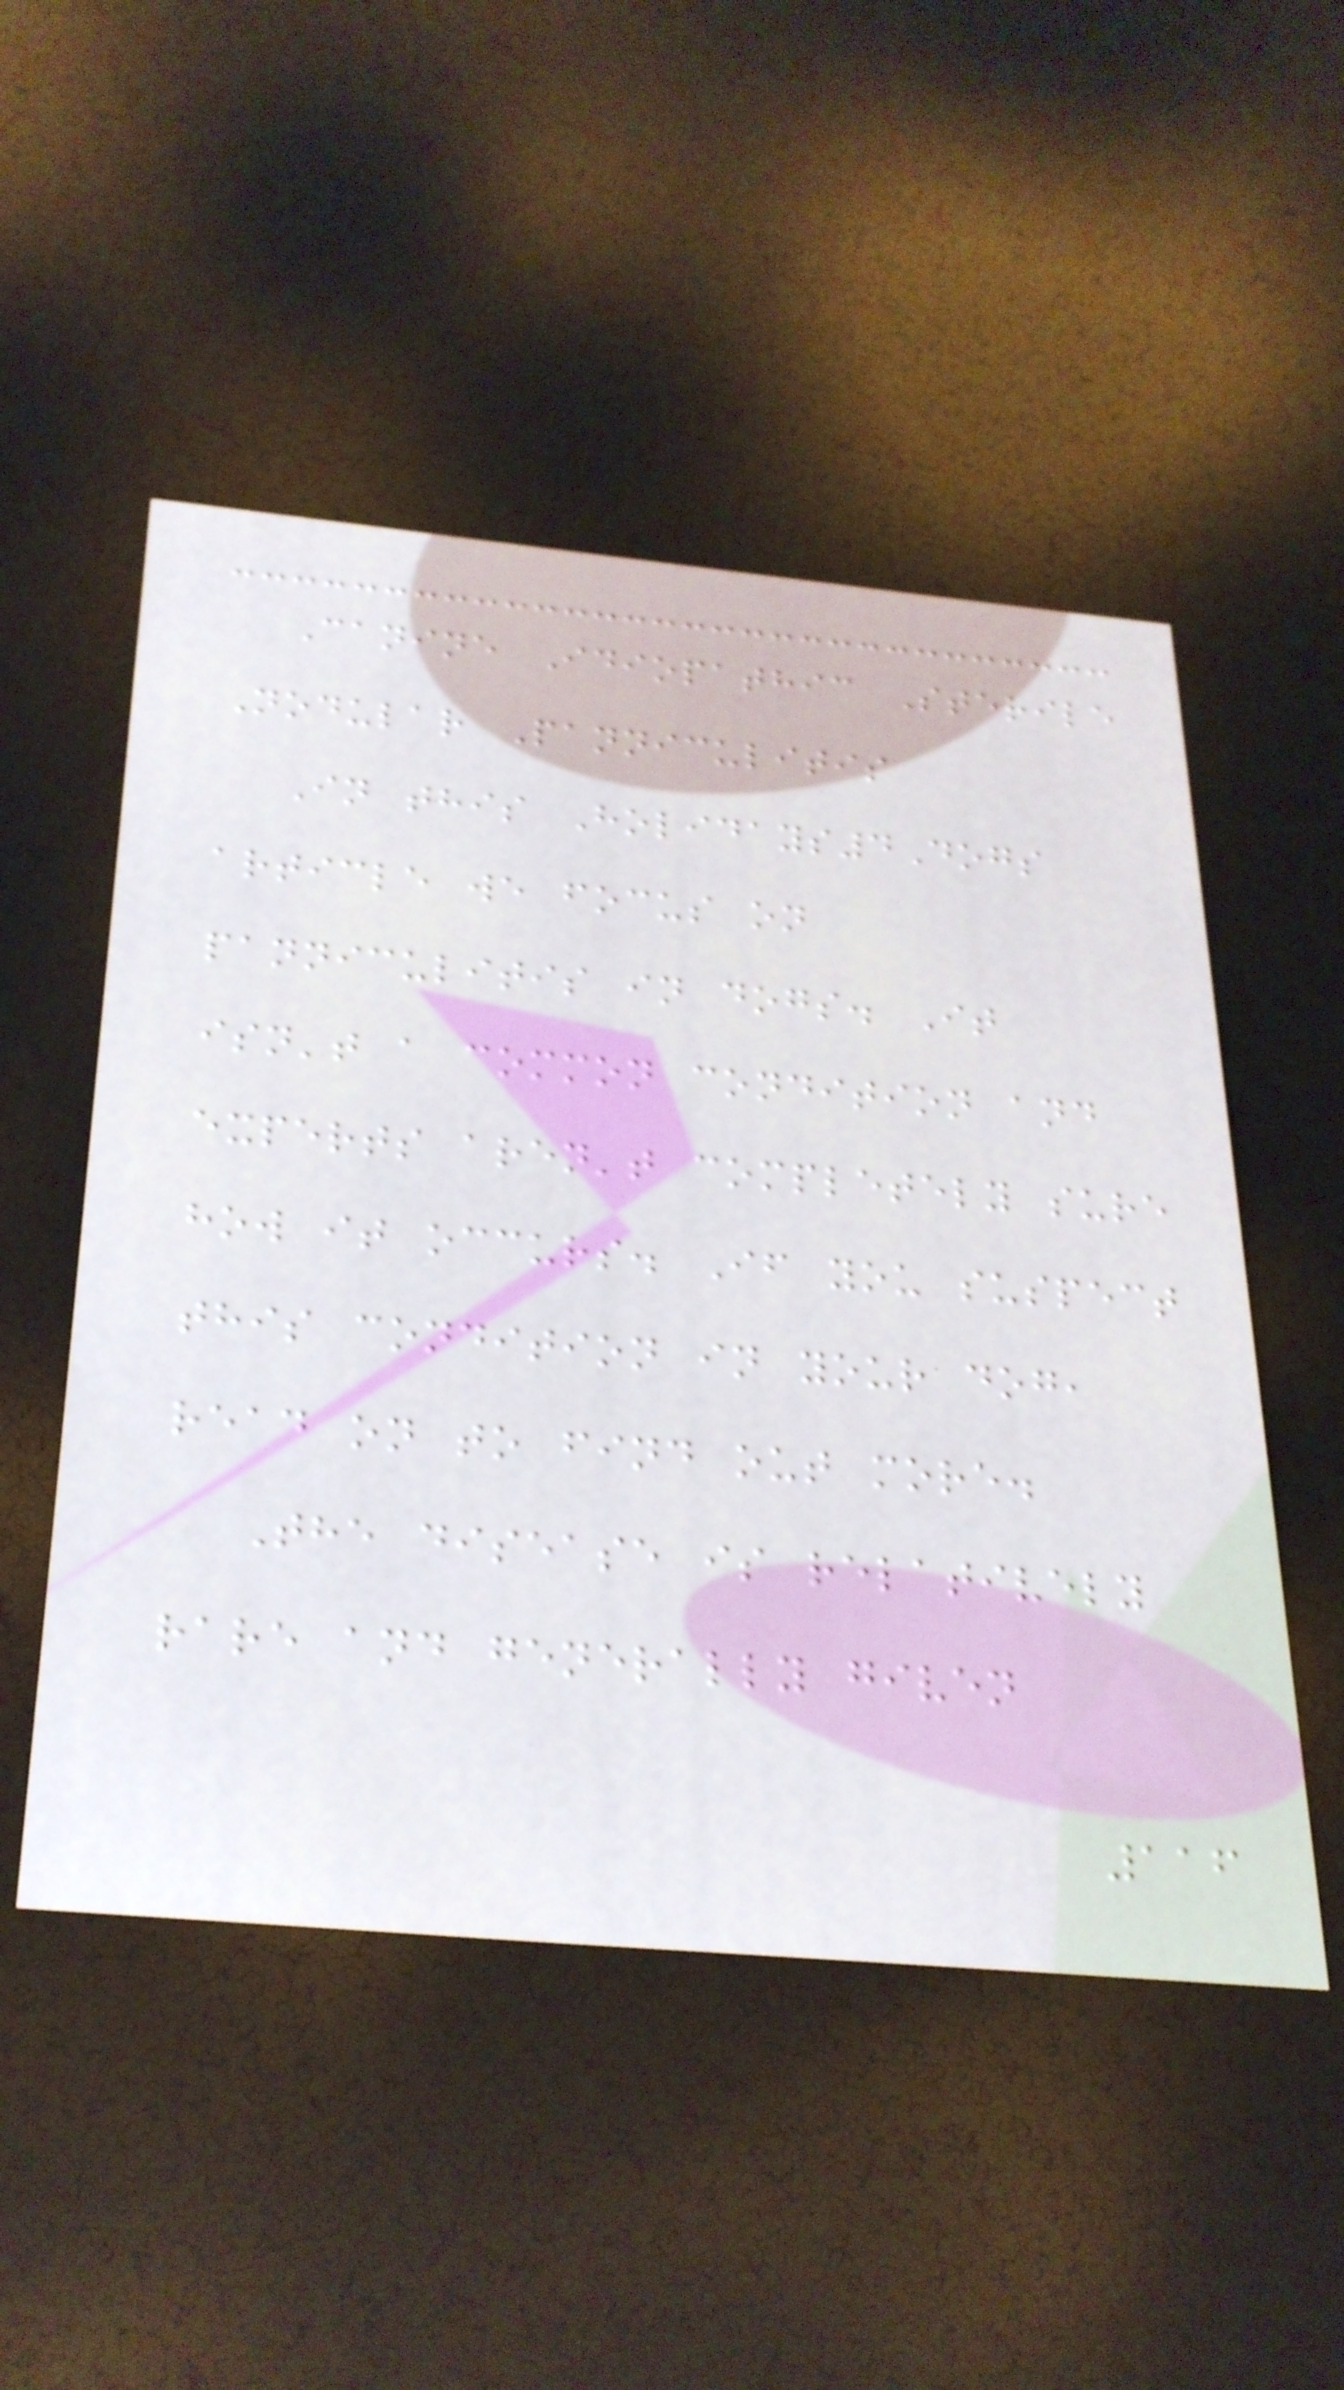Canine Idiopathic Sterile
Nodular Panniculitis
In this Holidays4Dogs
article we focus on
panniculitis in dogs. It
isn't a common condition and
experts aren't completely sure
how it occurs. If you suspect
this condition in your dog,
read on to find out more.
The disease is relatively
rare and generally given
116
